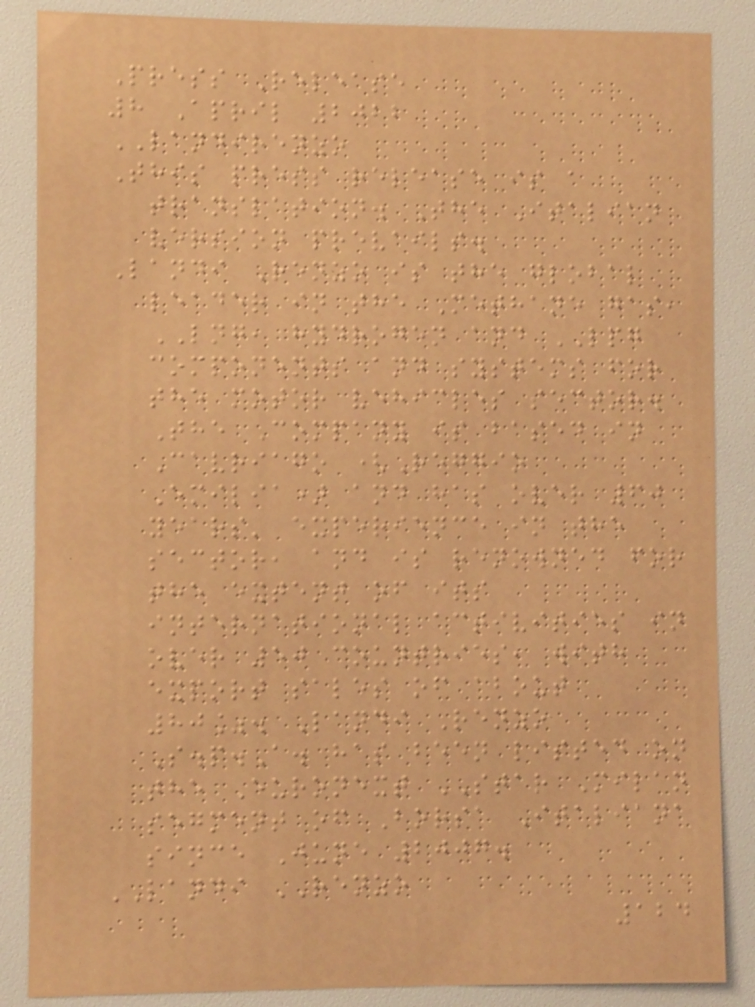Press Release
8 April 2022
LANDIRENZO
This press release is a
translation. The Italian
version prevails.
Landi Renzo is the global
leader in the Methane gas,
LNG, hydrogen and LPG
components and systems for
the motor vehicles sector.
The Company is based in
Cavriago (Reggio
Emilia) and has over 60
years' experience in the
sector, and is renowned for
the extent of its
international activities in
over 50 countries, with
export sales of about
80%. Landi Renzo
S.p.A. has been listed on
the Euronext STAR Milan
segment of Borsa Italiana
since June 2007.
LANDI RENZO
124
